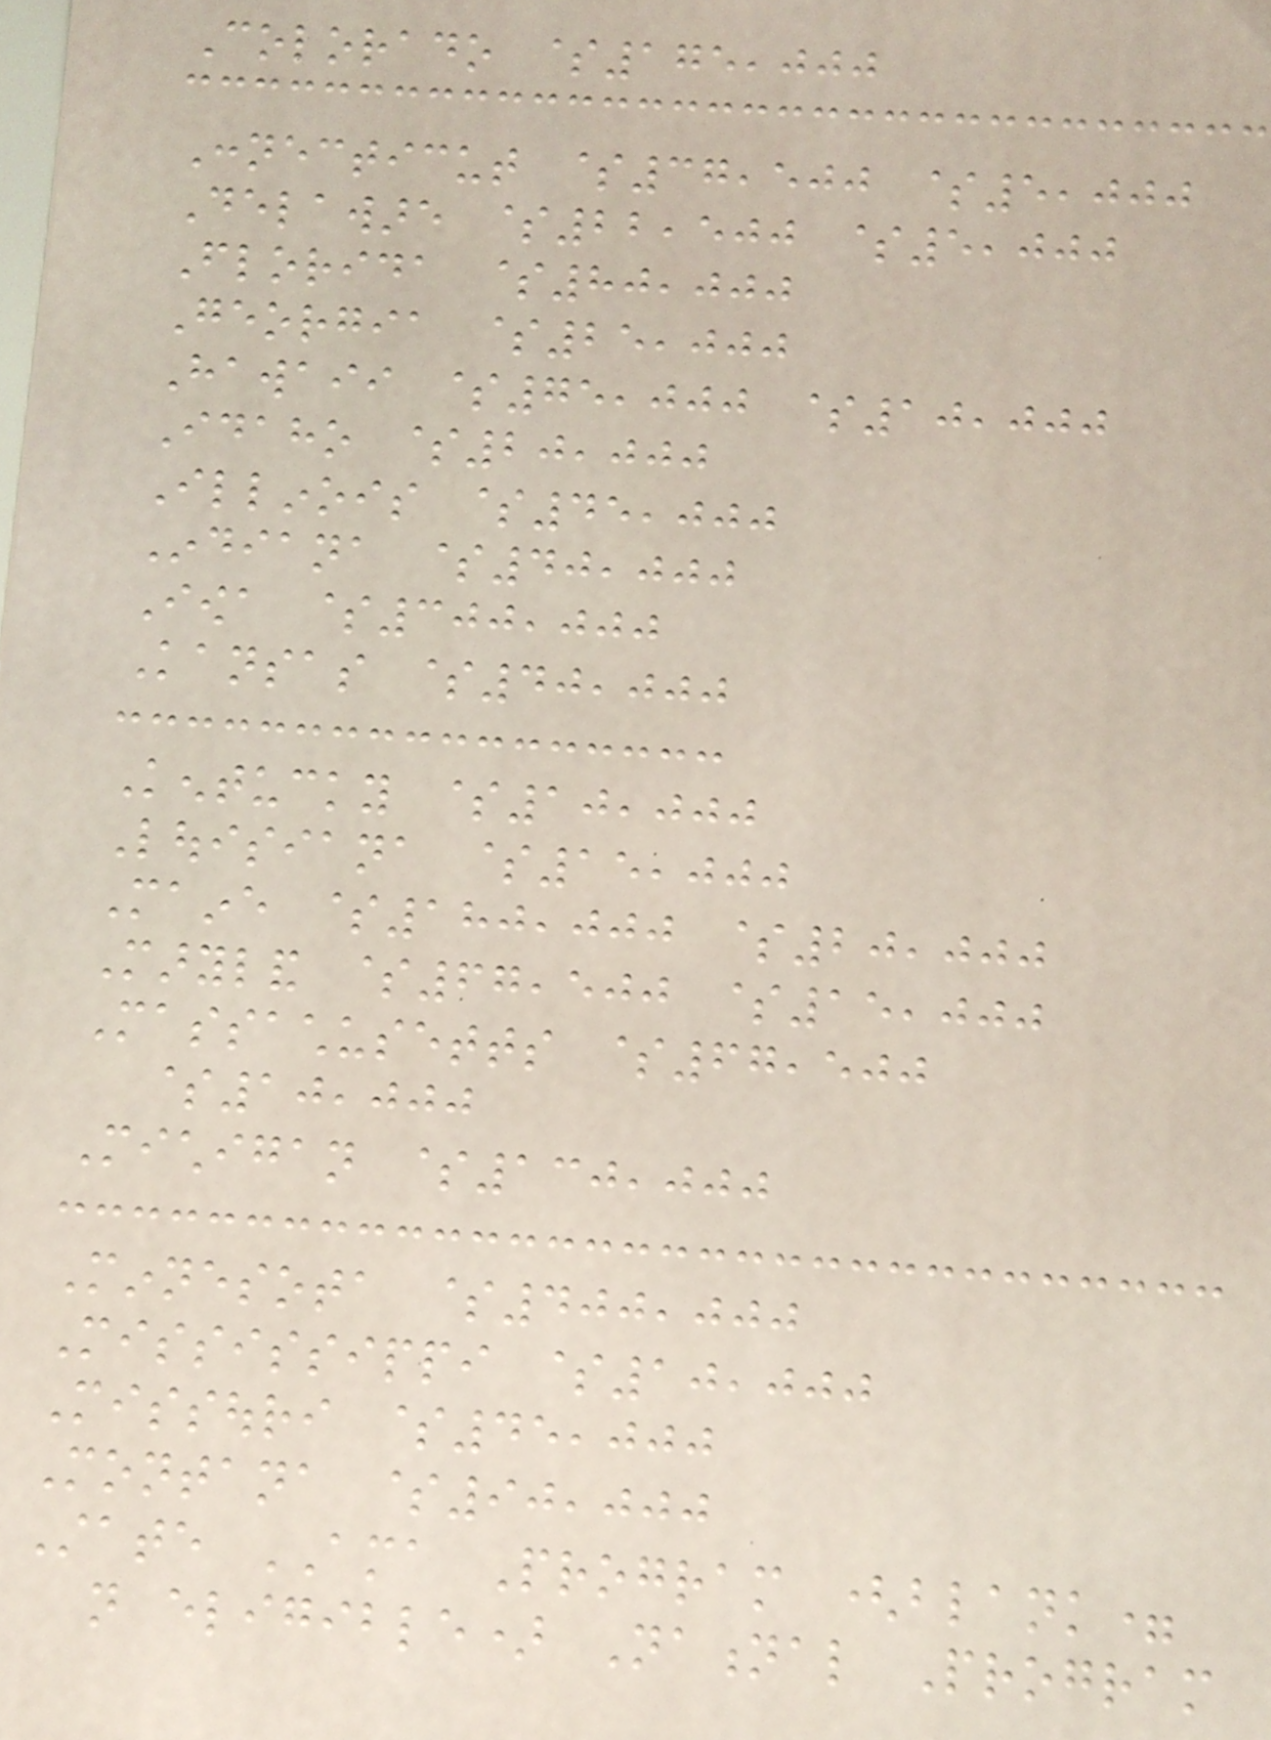Colorado $175,000
Connecticut $37,500 $5,000
Delaware $22,500 $5,000
Florida $80,000
Georgia $25,000
Hawaii $75,000 $10,000
Idaho $20,000
Illinois $45,000
Indiana $40,000
Iowa $300,000
Kansas $40,000
Kentucky $10,000
Louisiana $15,000
Maine $180,000 $20,000
Maryland $67,500 $15,000
Massachusetts $67,500
$10,000
Michigan $130,000
Minnesota $400,000
Mississippi $10,000
Missouri $45,000
Montana $90,000
State AMA Program (blank=
not eligible) National Program
